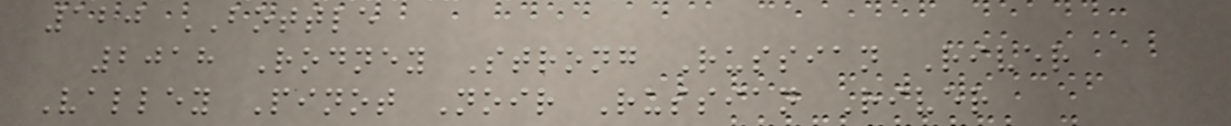120 BOTTLE
2018 Rodney Strong Russian River
Valley Pinot Noir Russian River
